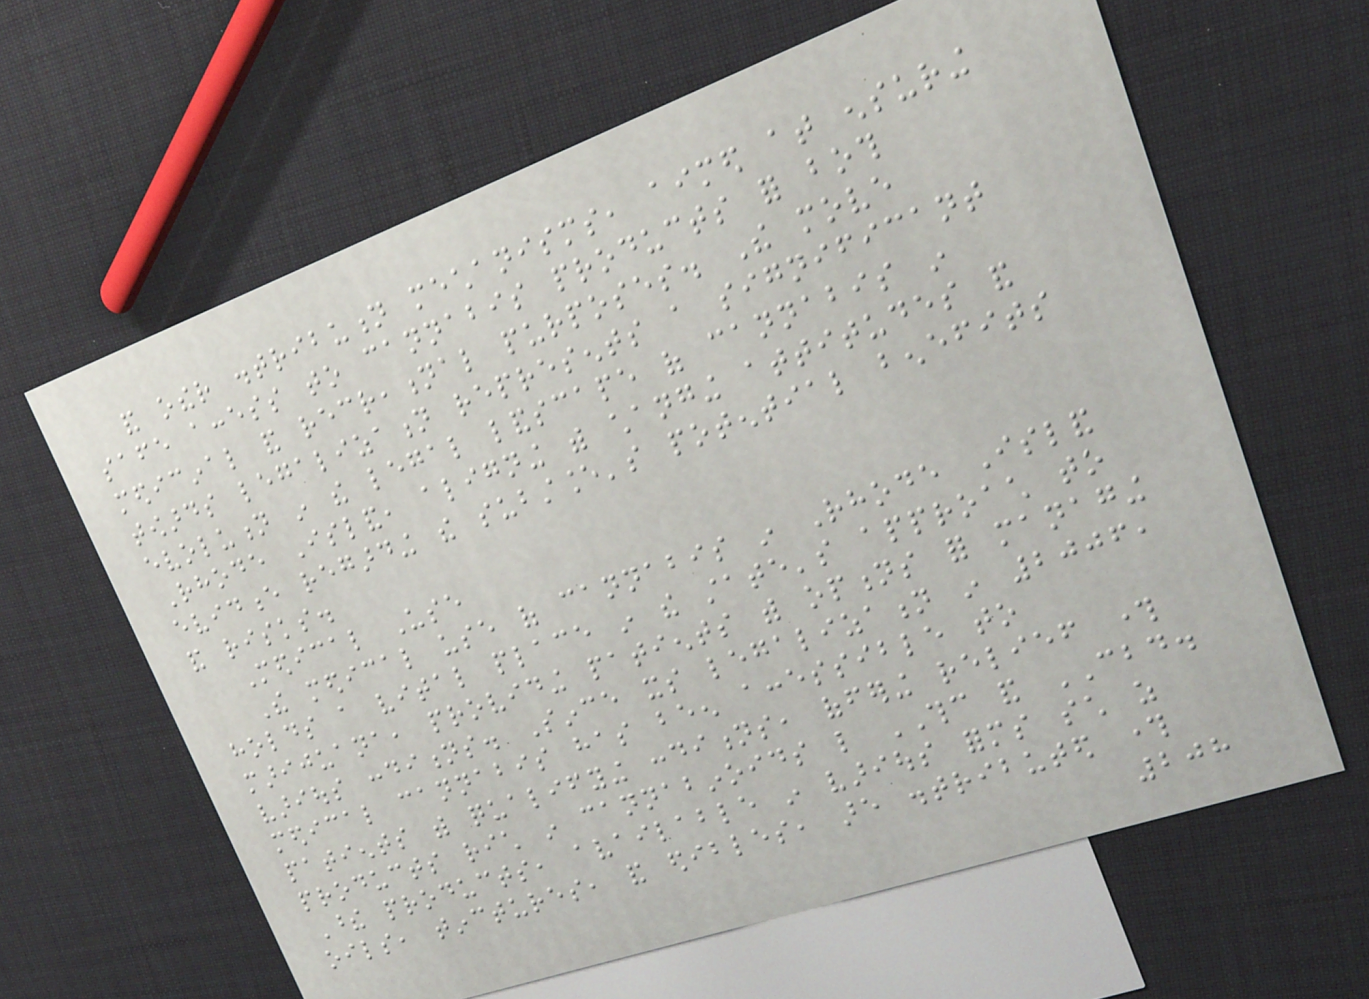and other distribution mechanisms, aimed at ensuring
safe access to cannabis products for both
medicinal and recreational purposes. The move
towards legalization represents a significant
evolution in the legal landscape of cannabis in
Rhode Island, aligning with changing attitudes and
evidence regarding the substance's potential benefits
and risks.
Medical Use
The medical use of cannabis in Rhode Island
holds a vital place in the state's approach to
marijuana, providing patients with options for managing
various conditions. Since its legalization in 2006,
medical cannabis has been accessible to
patients with qualifying conditions, offering relief through
products rich in cannabinoids like THC and CBD.
These products, available in various forms such as
oils, tinctures, and edibles, are distributed through
208
